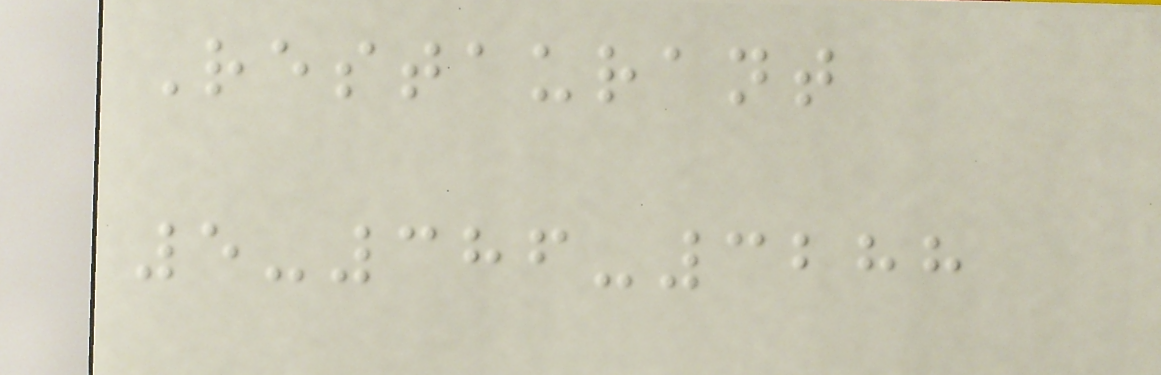Restaurant
5-386-3288
